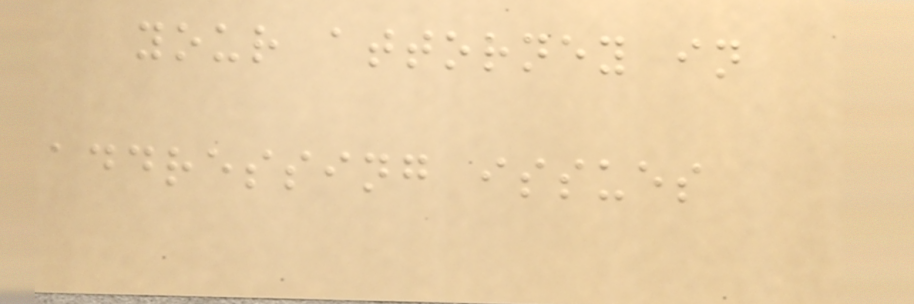your attorney in
addressing issues
